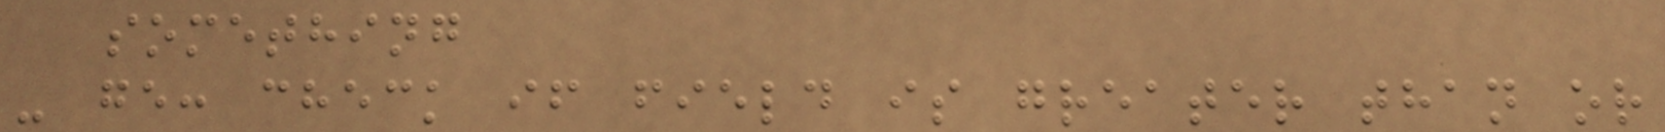something
- ge: check if field is greater than or
